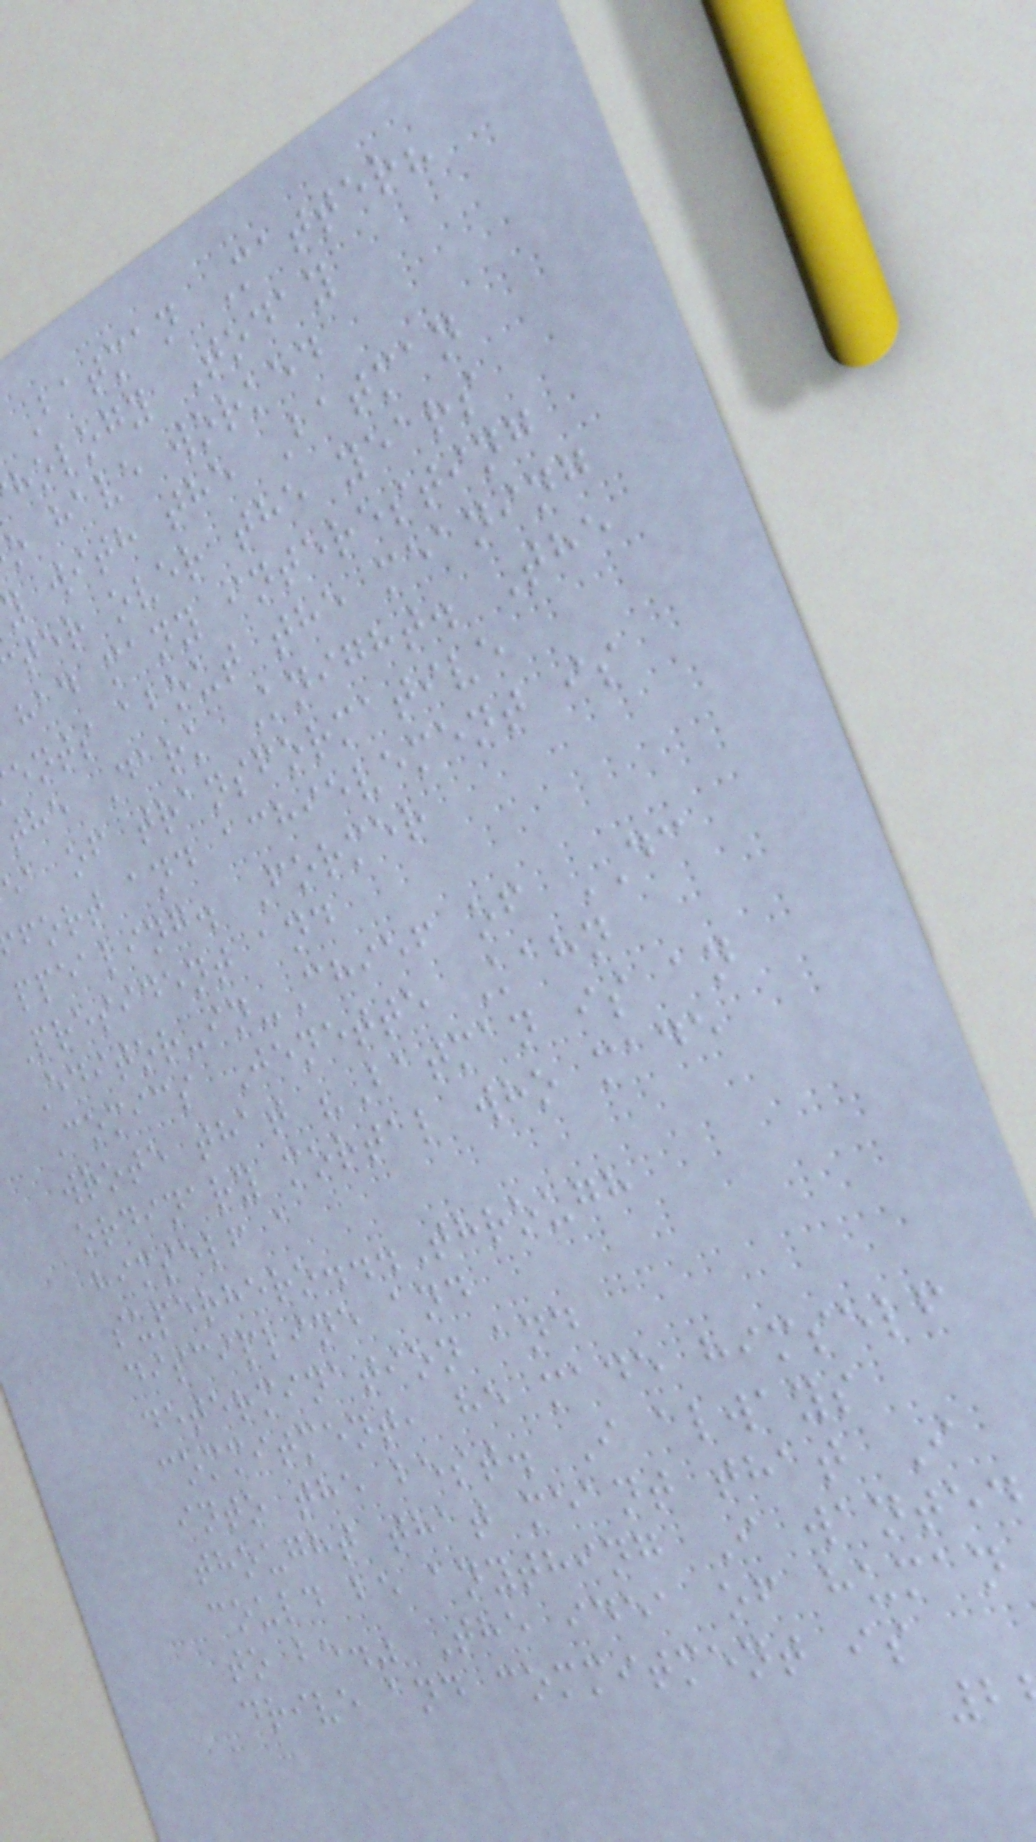Batman Matter?
hology Today
o have worked
y with the Batman
ter over the years
had many interesting
ents about the meaning
the Dark Knight. The
ea of transformative
fort and achievement is
ppealing. Former
President and
Editor-in-Chief of DC
Comics Jenette Kahn
wrote that "Batman is an
ordinary mortal who made
himself a
superhero...Through
discipline and
determination and
commitment, he made himself
into the best. I always
thought that meant that I
could be anything I wanted
to be." The idea of human
drive and commitment is
